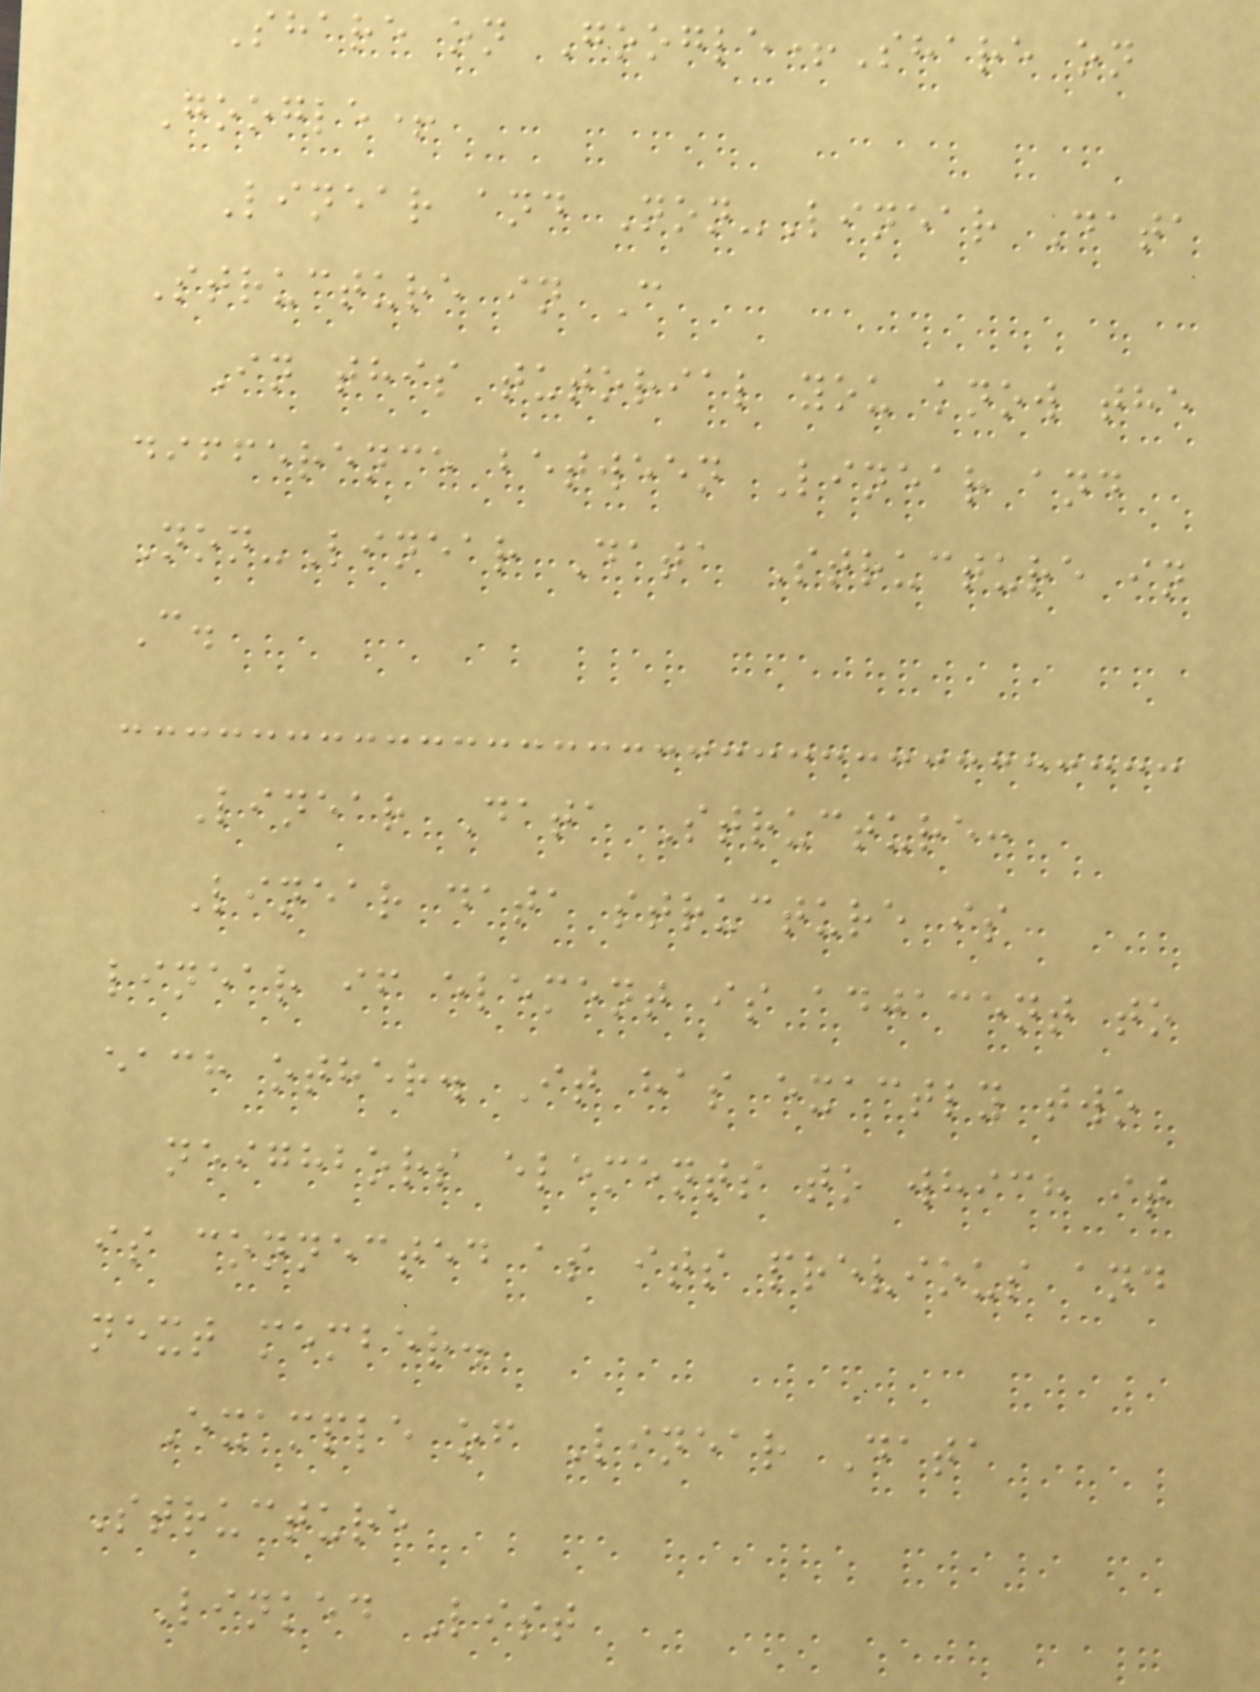Share on Google+Share on
Google+
Linear and Non-Linear Data
Structure in C
In this tutorial you know the
difference between Linear and
Non-Linear Data Structure in
C.
Linear Data Structure:
Linear data structure is
linear if element is adjacent to
each other. It has exactly two
neighbors elements to which it
is connected as its previous and
next member.
Example of Linear Data
Structure
Linked List
